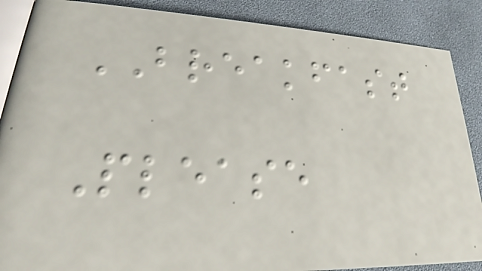BREAKFAST
Please
